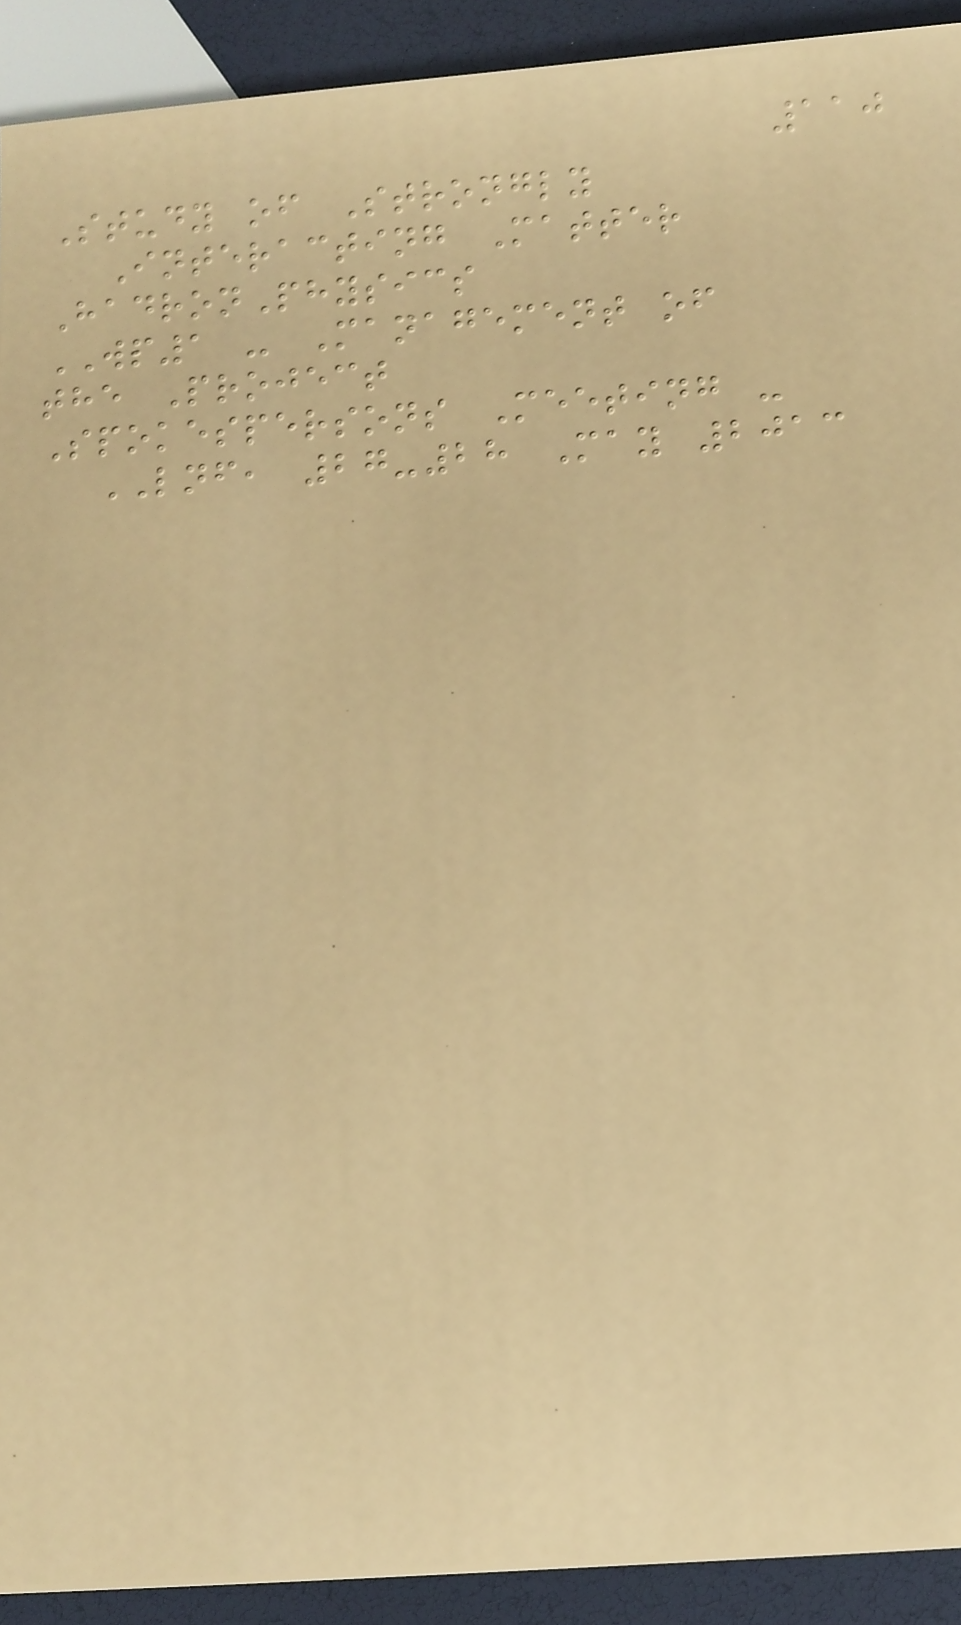110
Study of Strongly
Interacting Matter
HadronPhysics
WP1 - Management of
the Project
Spokespersons Meeting -
LNF, 27-28 May 2013
